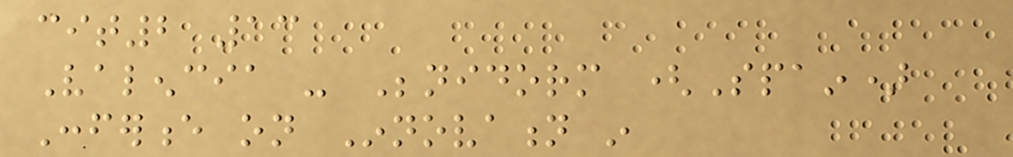cit2 13
Valencia - Benidorm (Spain)
Conference on Innovation in
